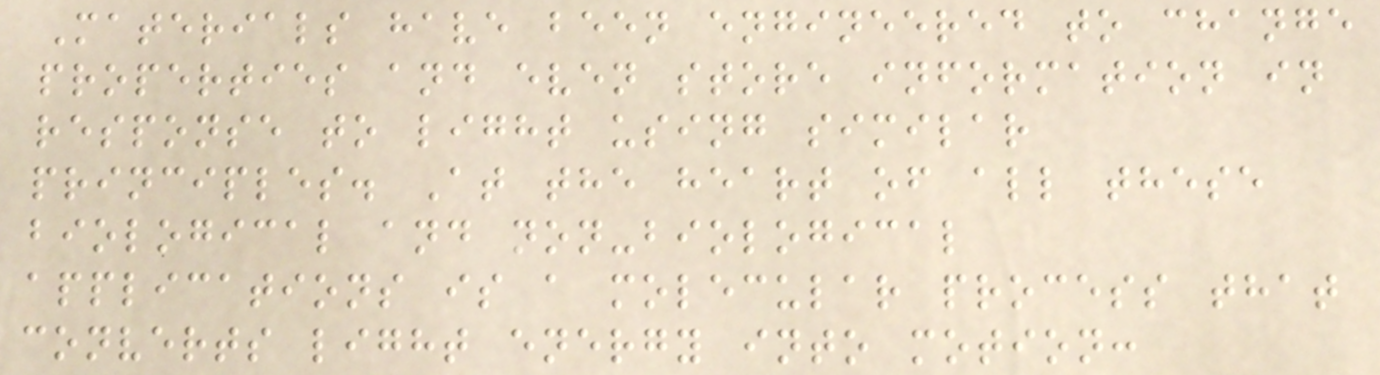Materials have been engineered to change
properties and even store information in
response to light using similar
principles. At the heart of all these
biological and non-biological
applications is a molecular process that
converts light energy into motion:
